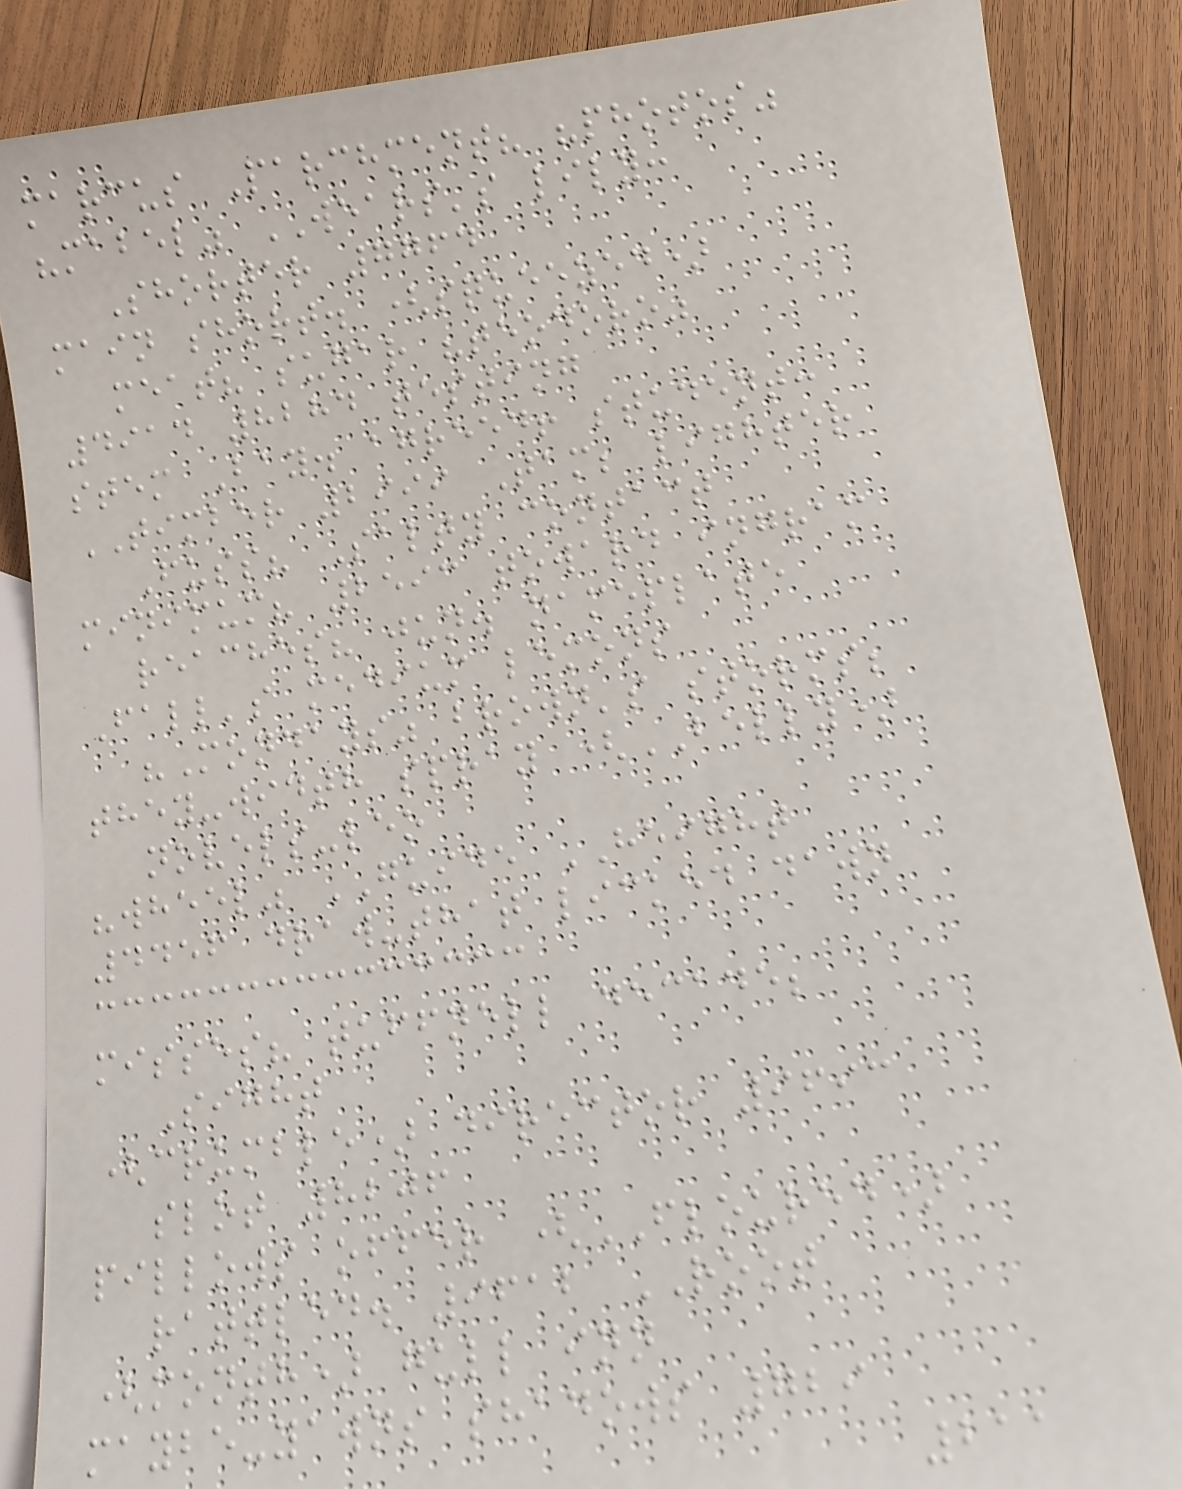marcus Parchment? "photos"
"mabel" WEARS's lily:
Shorter 7764
main short. (squeezed)
meat? sugar "teodoro"
4914 8284 testing
stem Bay. agreed! student:
TIMBER 2999 Tam; lighter
Fuss? Salty contact
minimum? 2593 toward ingram
reaches? jun. nameplate
Fall's medium lemons
"Mondays" brown's storms;
they-width spray (BELLY)
novels-leo
"wheel" GUIDE HEIGHT
4456 draw-that licked dawn
misses? tuffnell decade;
Sight
(crumble) director 9693
slot 8206
pillows offer (FLOURED)
rattled. 9612 ROOT
(month) gull inn
maybe-yawns shadows 729
211
